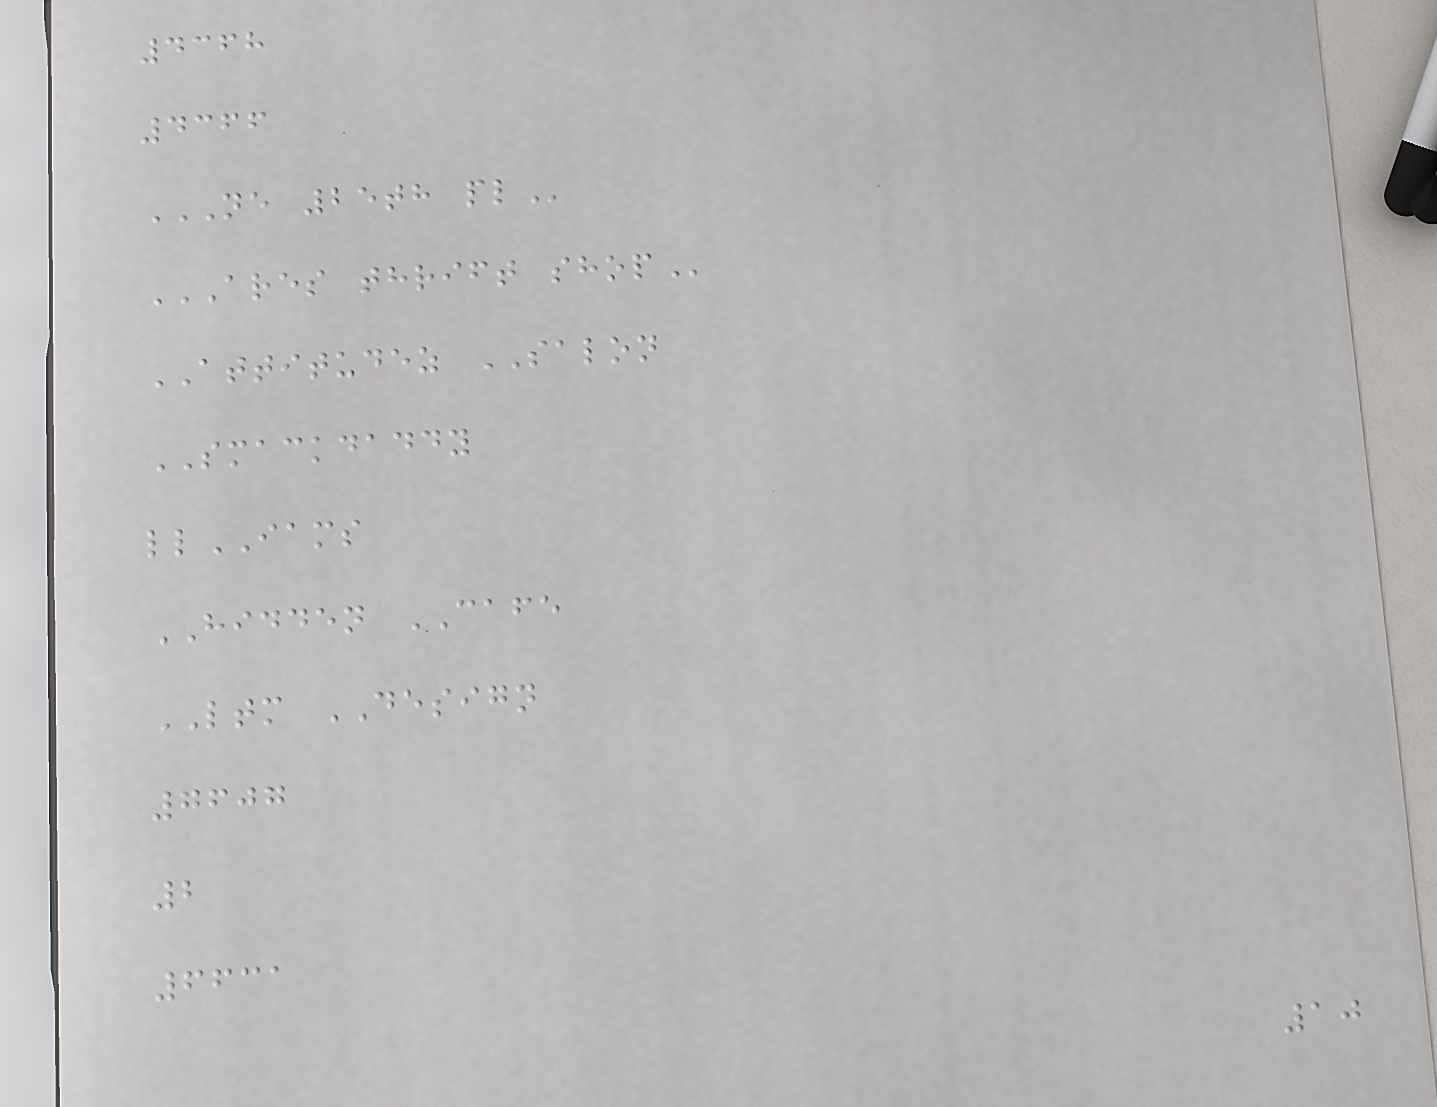4368
4366
NE 25TH PL
ARES THRIFT SHOP
ATTITUDEZ SALON
SMACKDADDY
llIAMS
HIDDEN CAFE
LTM DESIGN
7607
2
6631
10
